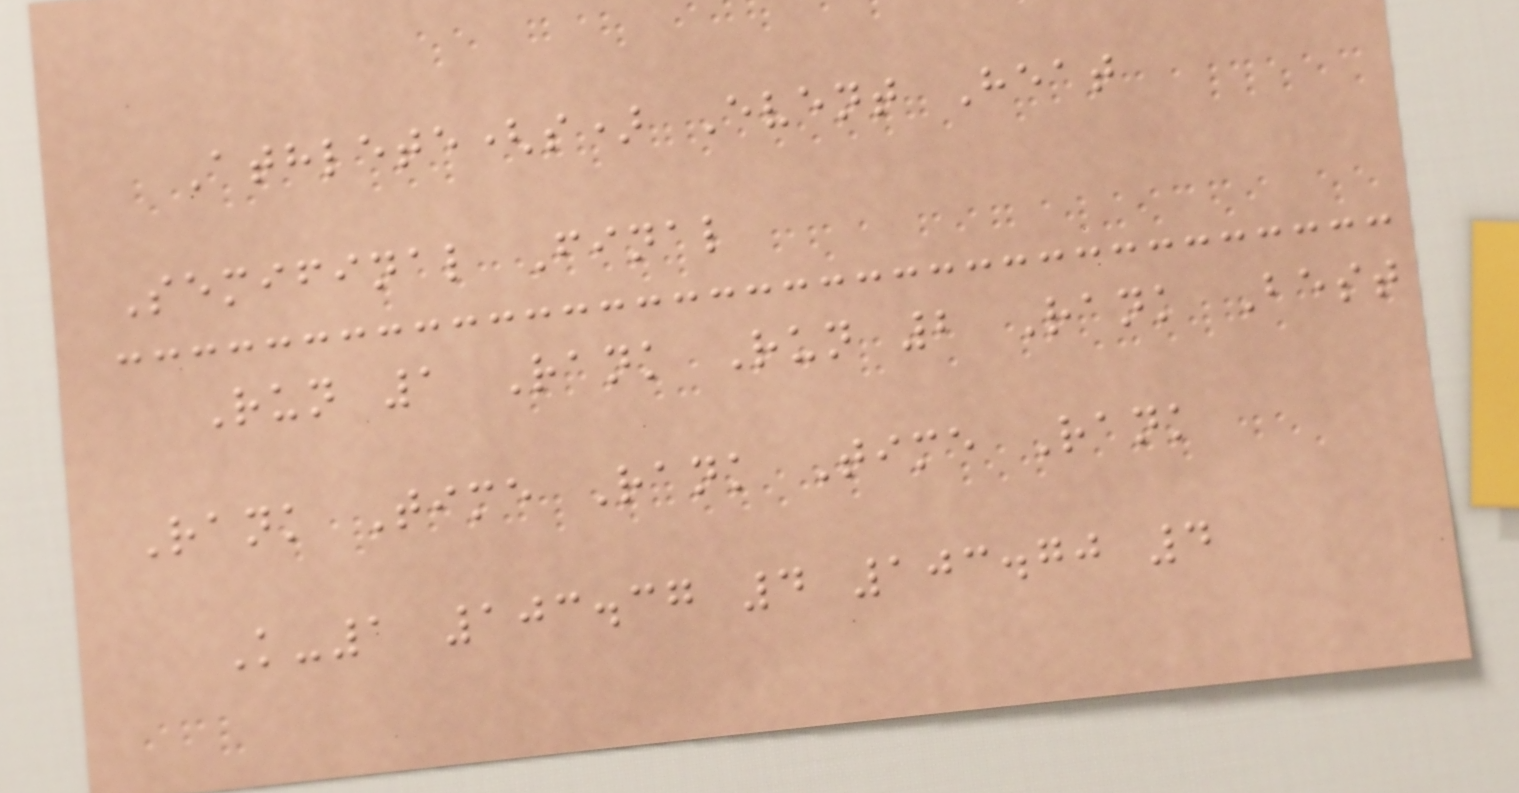Athlete(s) Event Heat
Semifinal Final
Run 1 Rank Run 2 Rank Best
Rank Time Rank Time Rank
K-1 103.37 4 103.70 4
